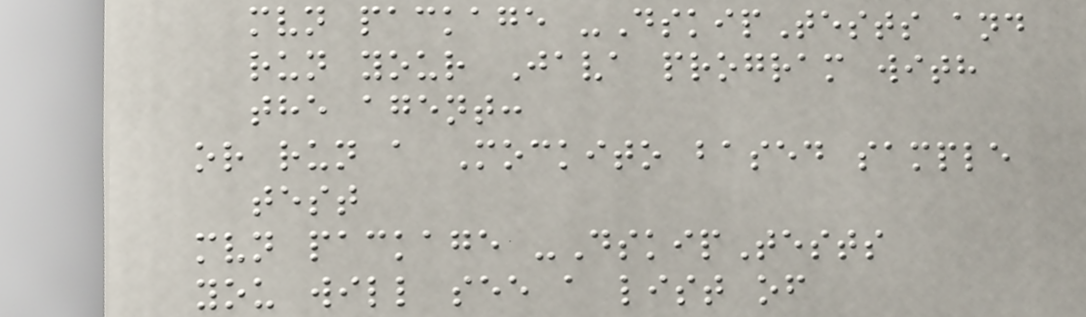mvn package -DskipTests and
run your Java program with
the agent:
or run a Mockito based sample
test
mvn package -DskipTests
you will see a list of
